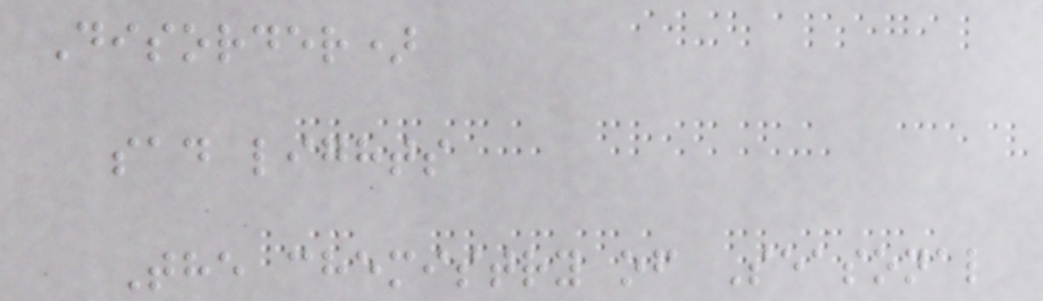Disorder)
sad lights
The chemistry of Seasonal
